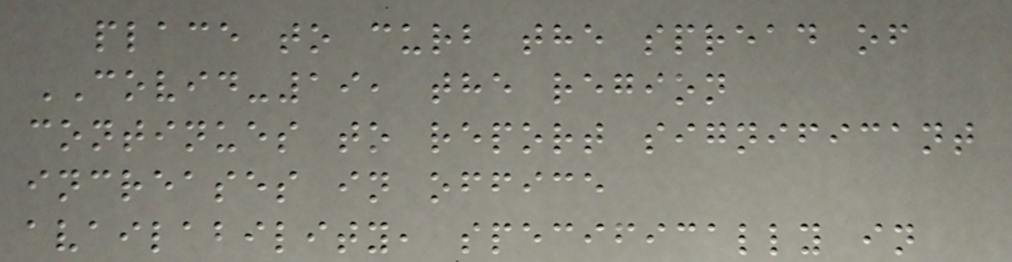place to curb the spread of
COVID-19, the region
continues to report significant
increases in office
availability, specifically in
